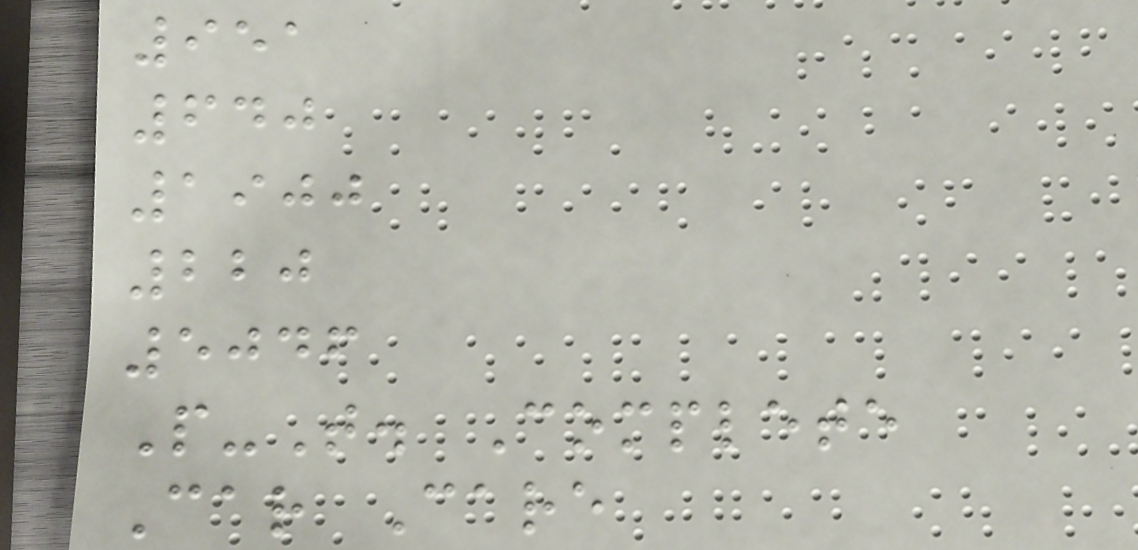951
640
1900
220
5046
P-T. Complete
Car Care
